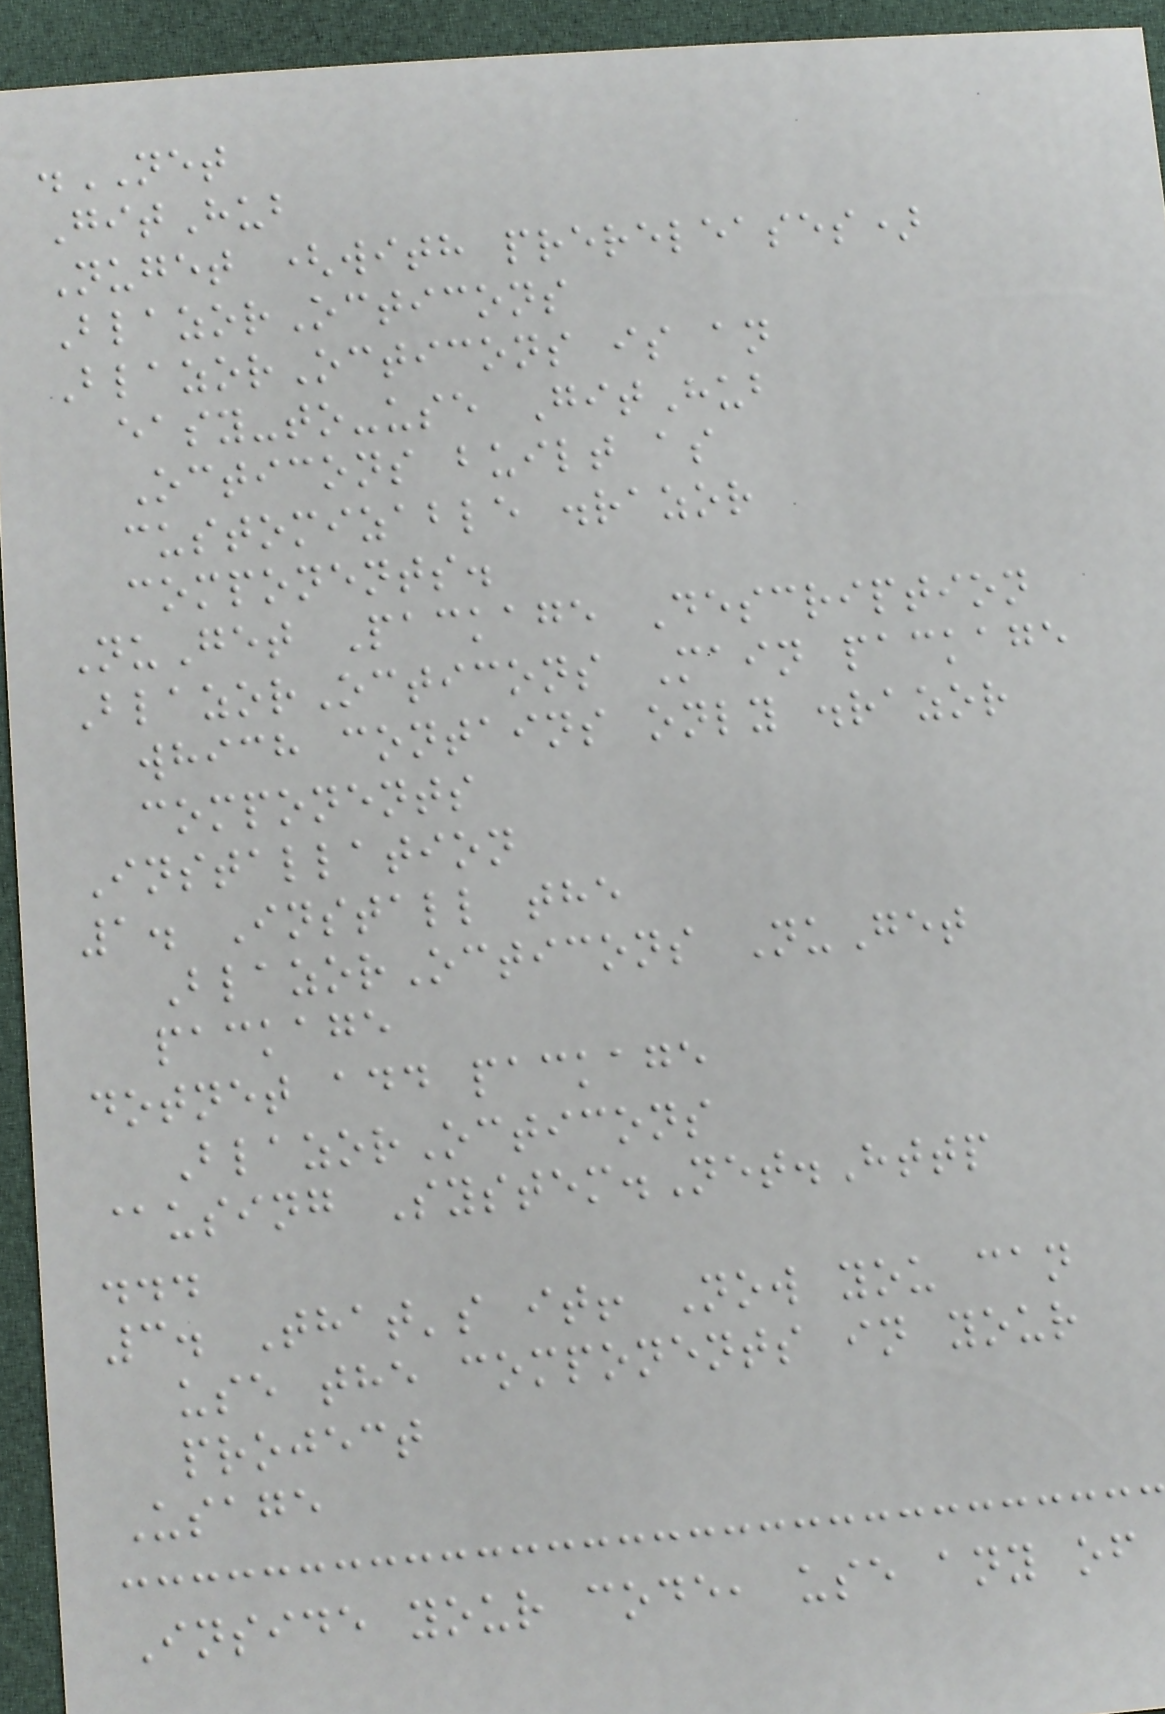.NET
GitHub
Nuget (with prereleases)
BlazorOcticons
BlazorOcticons is an
easy-to-use GitHub
Octicons built as
customizable .razor
components.
NuGet Package Description
BlazorOcticons Main package
which contains only .razor
components
Installation
1. Install the
BlazorOcticons NuGet
package
dotnet add package
BlazorOcticons
@using System.Net.Http
...
3. That's it! Now you can
use the components in your
project
Usage
Inside your code, use any of
